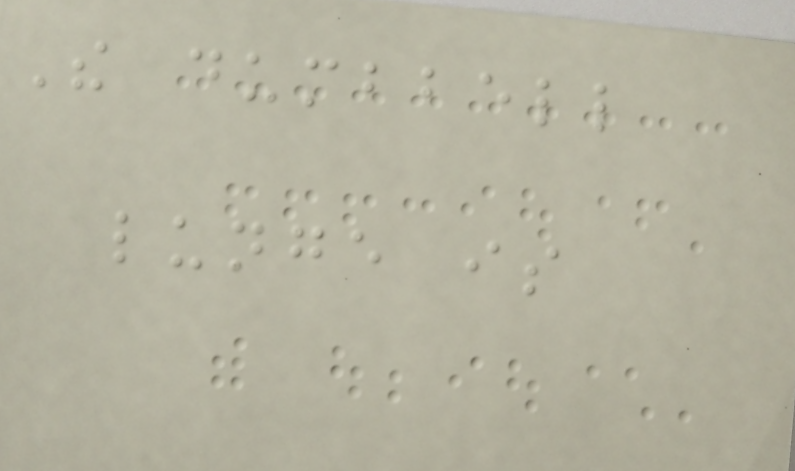The dumbbell
lunge is
